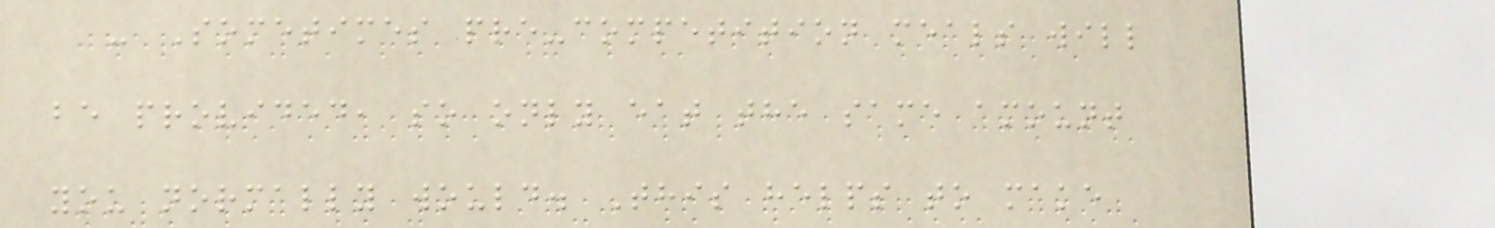- Sometimes pre-competition meals will
be provided, so only eat the same amount
you normally would. This helps to make
